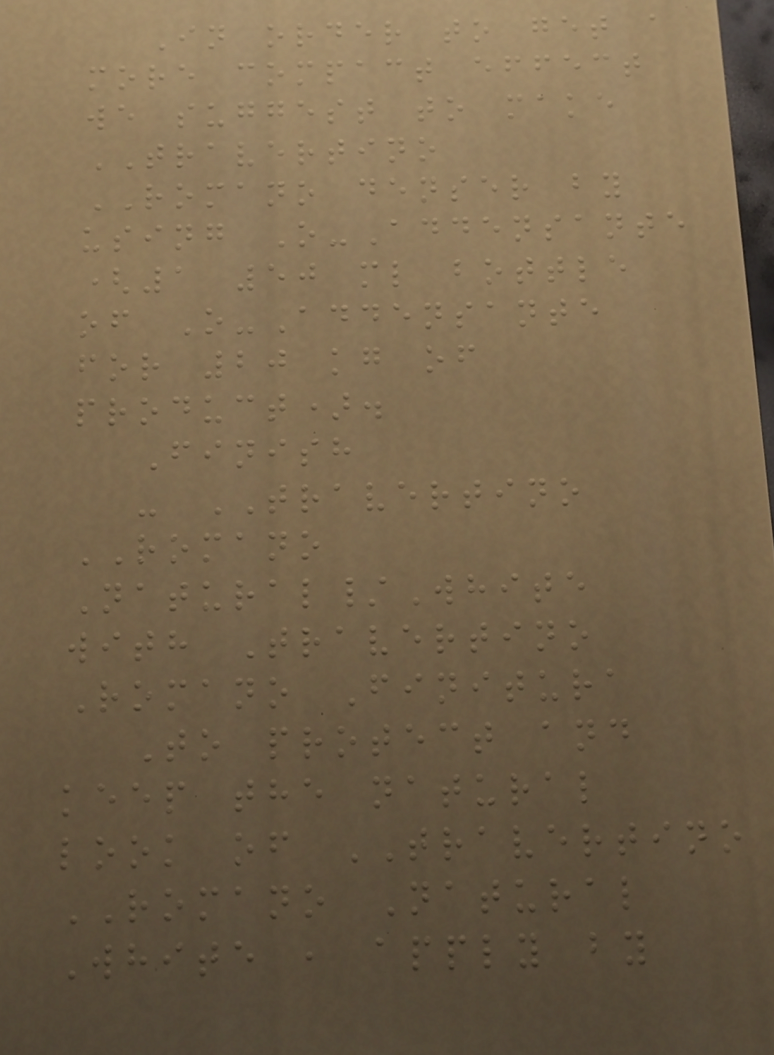In order to get a
more compact effect
we suggest to make
TRAVERTINO
ROMANO denser by
using O-Addensante
(1 50 ml bottle
of O-Addensante
for 20 kg of
product).
Finish
- TRAVERTINO
ROMANO
Natural/White
with Travertino
Romano Finitura
To protect and
keep the natural
look of TRAVERTINO
ROMANO Natural
White , apply by
